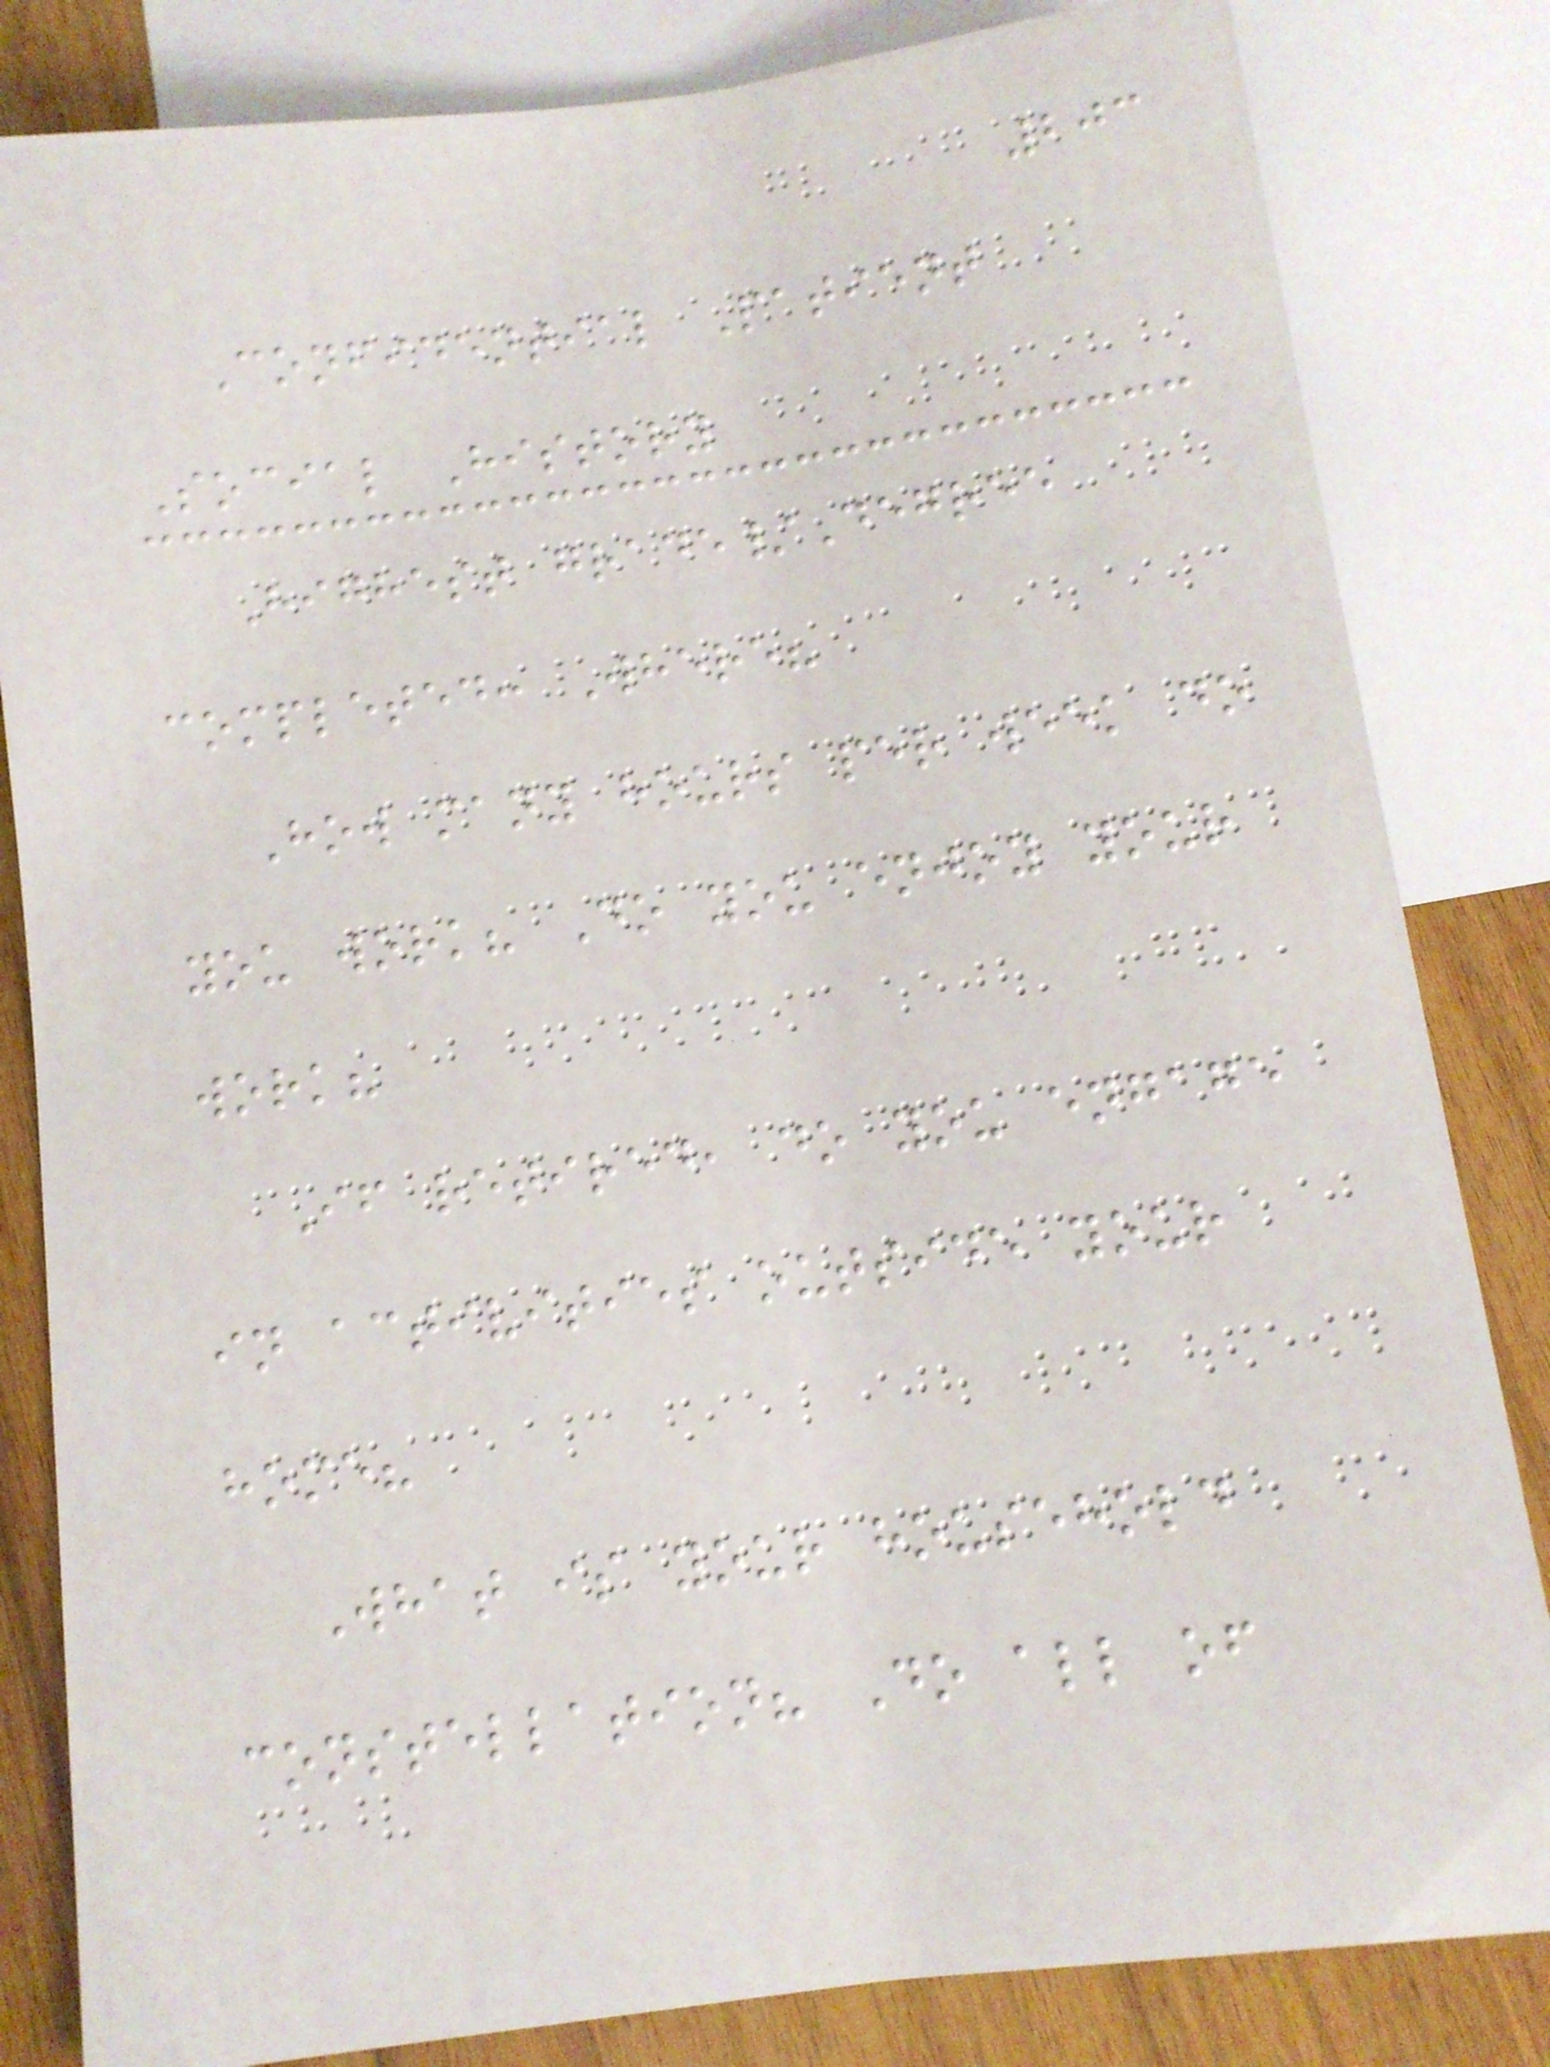203
Confidential Patient
Social History
Highest grade/Degree
completed: Where?
How many hours per week do
you work? Do you enjoy your
work?
If retired, do you engage
in activities outside your
home?
What is your household
constellation? Do all of
